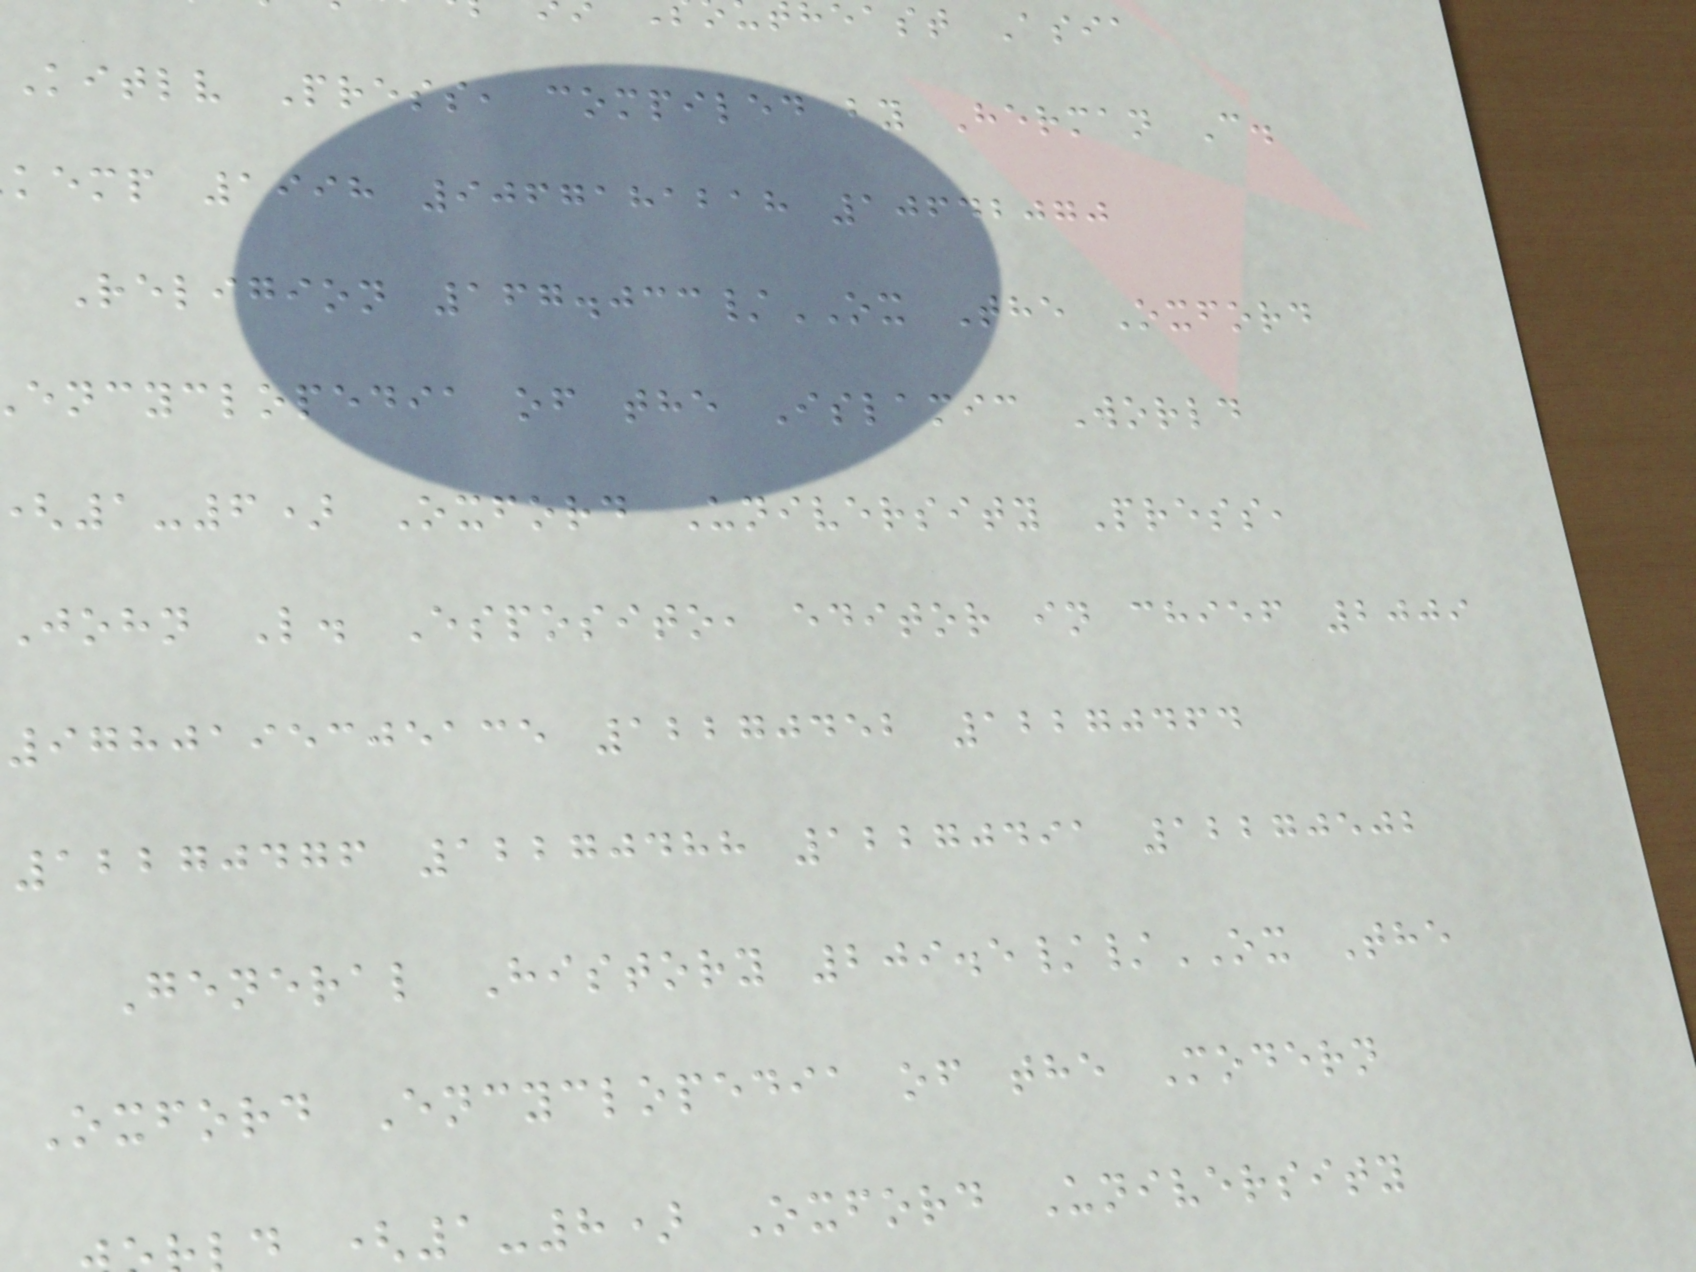heast Asia
kitlv Press, compiled by Herman C.
kemp 1998 9067181218 10642070
Religion 167.033/OX The Oxford
encyclopedia of the Islamic World
1-6) Oxford University Press,
john L. Esposito, editor in chief 2009
9780195305135 12270452 12270464
12270476 12270488 12270491 12270502
General History 209.5//OX The
Oxford Encyclopedia of the Modern
d (1-8) Oxford University
